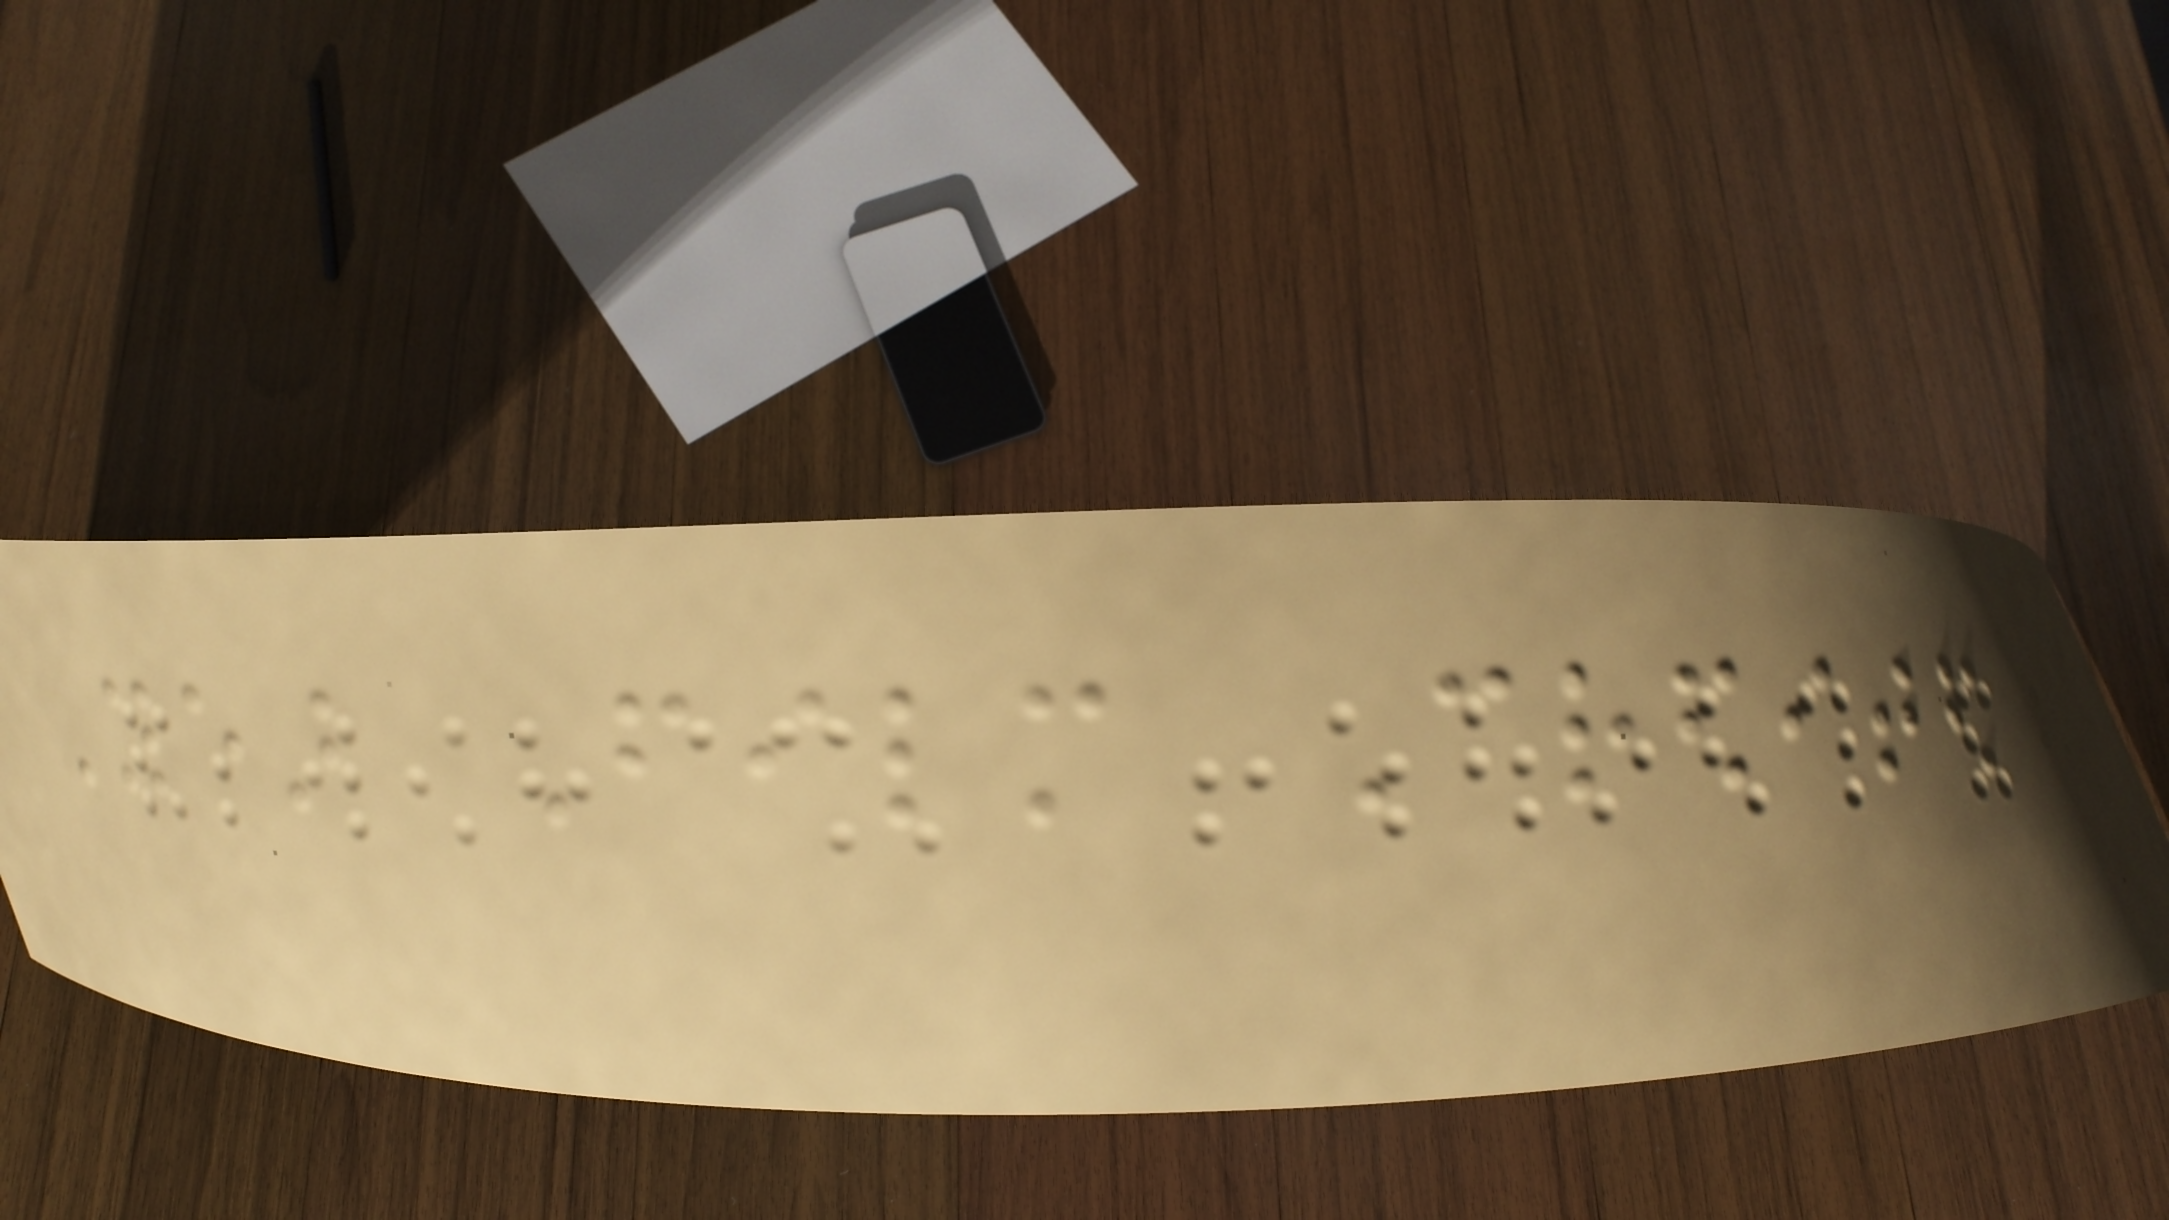Year Film Credited as
